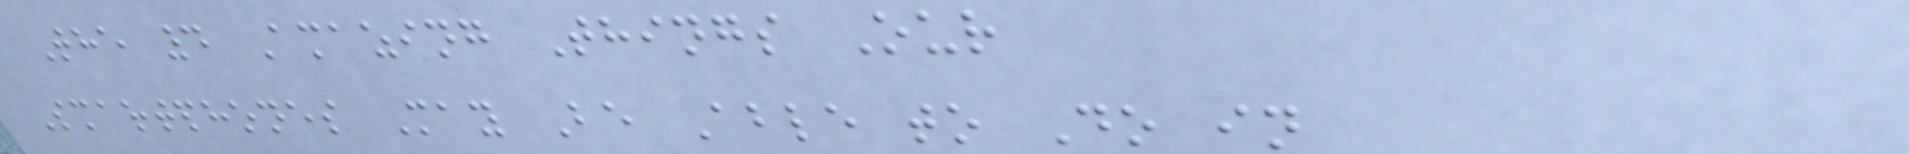The 4 Amazing Things Our
Smartphones May Be Able to Do in
